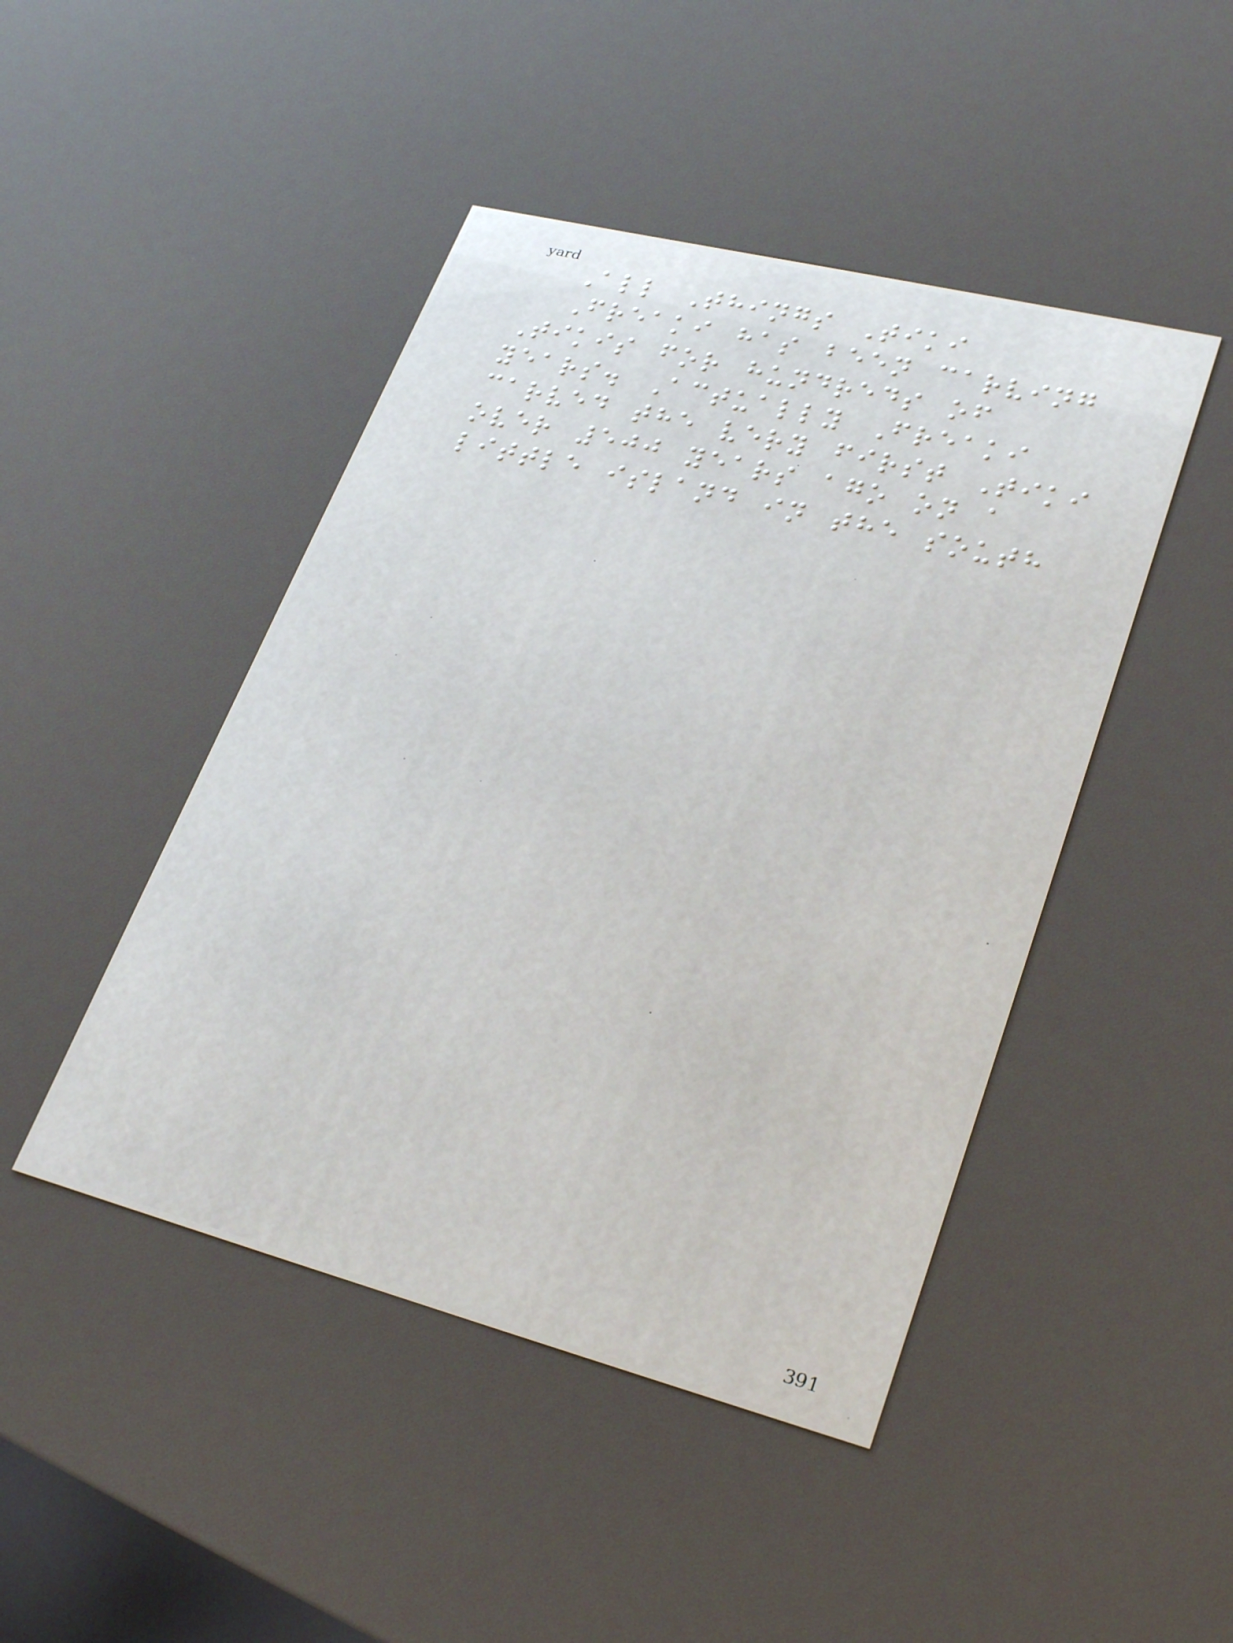All Things Tiki
Freaki has been carving
Tikis for hundreds of
years. Actually Freaki
carved the very first Tiki
over 500 years ago on a
little island in the south
